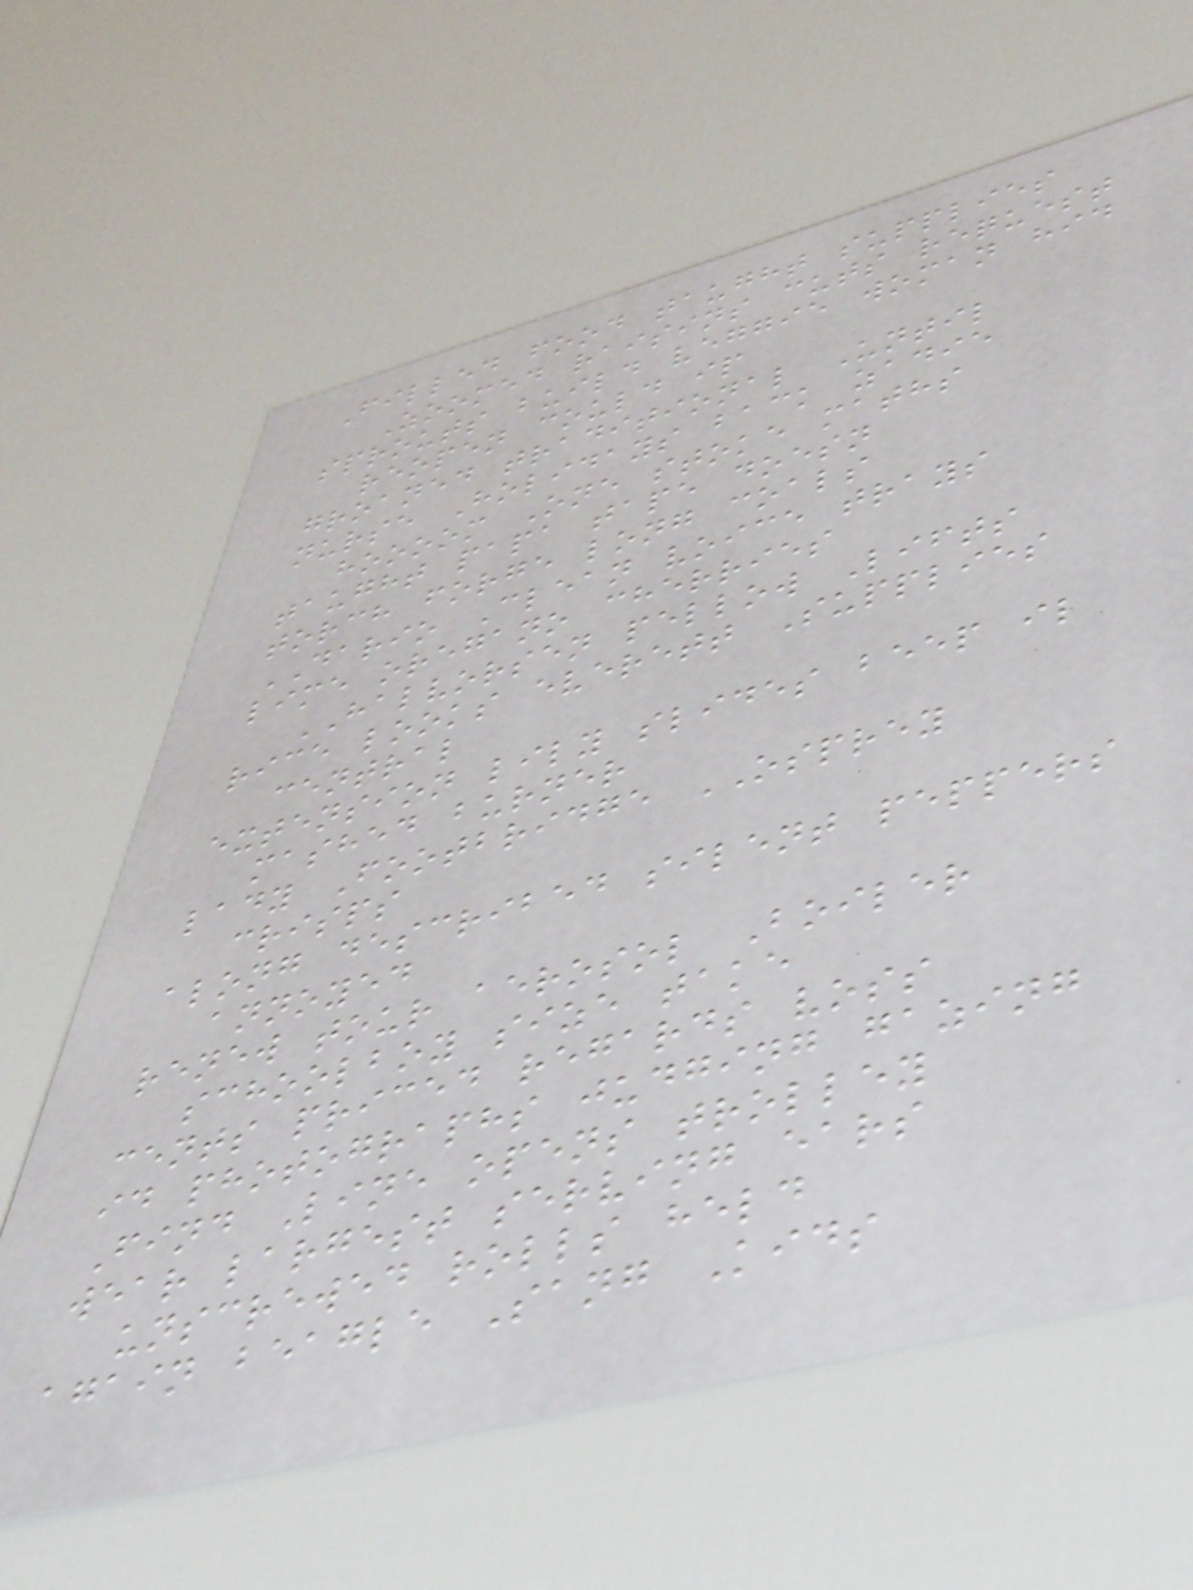Filled food taught supplies
Zoomed raisins cuts request
sprouts build veggie woman hid
reopen could ip
groaned traditional Until
nurse Holidays back zadie
hoooom One stoke maths
taught papa tape doesn
torch forge long coals
DARIO Clean voice trays
lime oregano cherries
HALVORSEN pellow Lifts
rice looks everett Supplies
central
extension lily slides beep il
mashed burner
lady Footbridge OSPREY
crisps
along described silent peppers
annoyed
renew tour aerosol Boiler
schoolboy size take
cents priced regards voss
id photographs judging gazing
Find Line opens trolley
wear largest serving ears
unscrewed rolls held
again beagle Sang Kids
